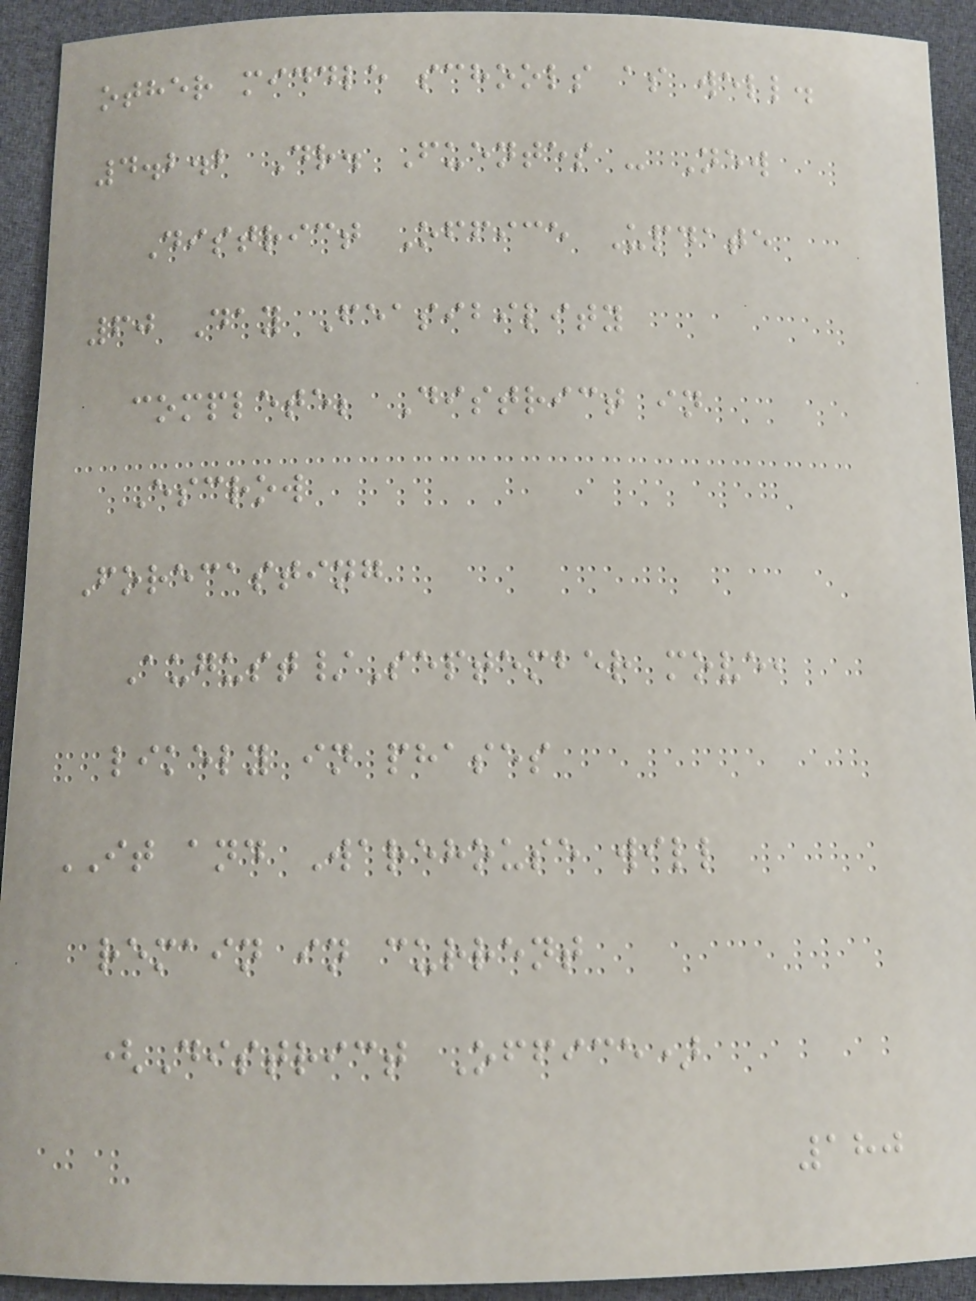other middle schools as well.
4.2.2 Dr. Fuentes - New
District Office Update
60 Day Feasibility
complete; District in
Escrow
Forecasting
August/September move,
likely in phases
IT and Warehouse will
remain in current
(District Office)
180
